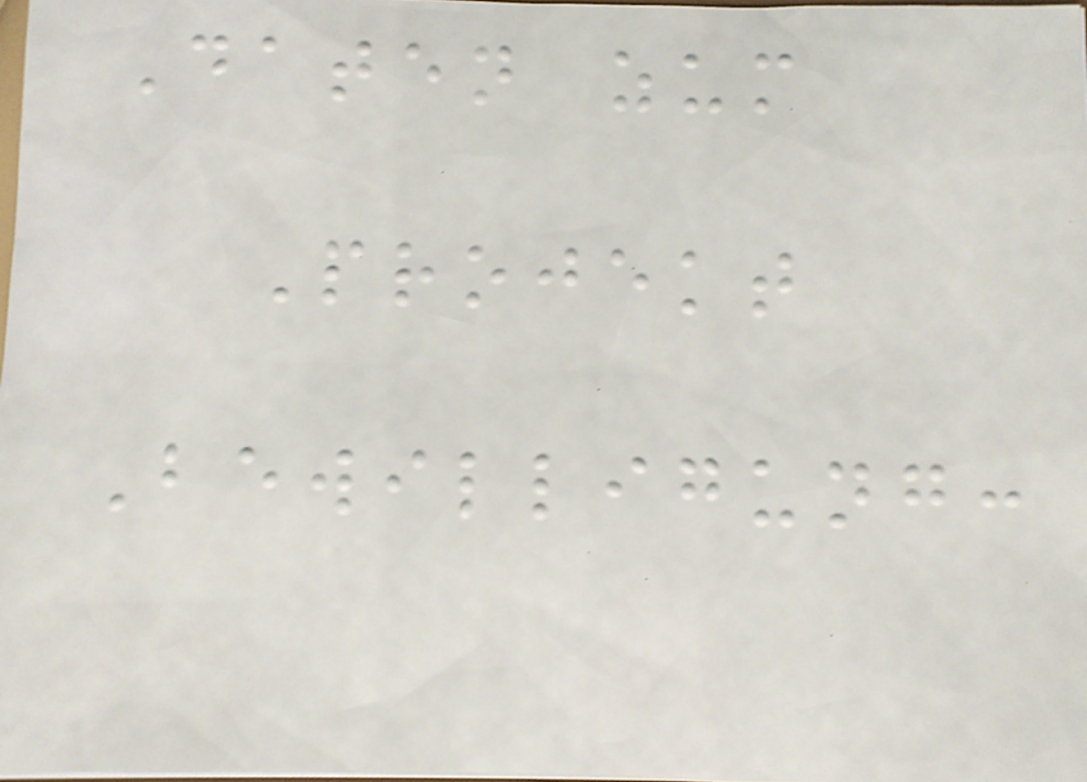Daten zum
Projekt
Bewilligung:
